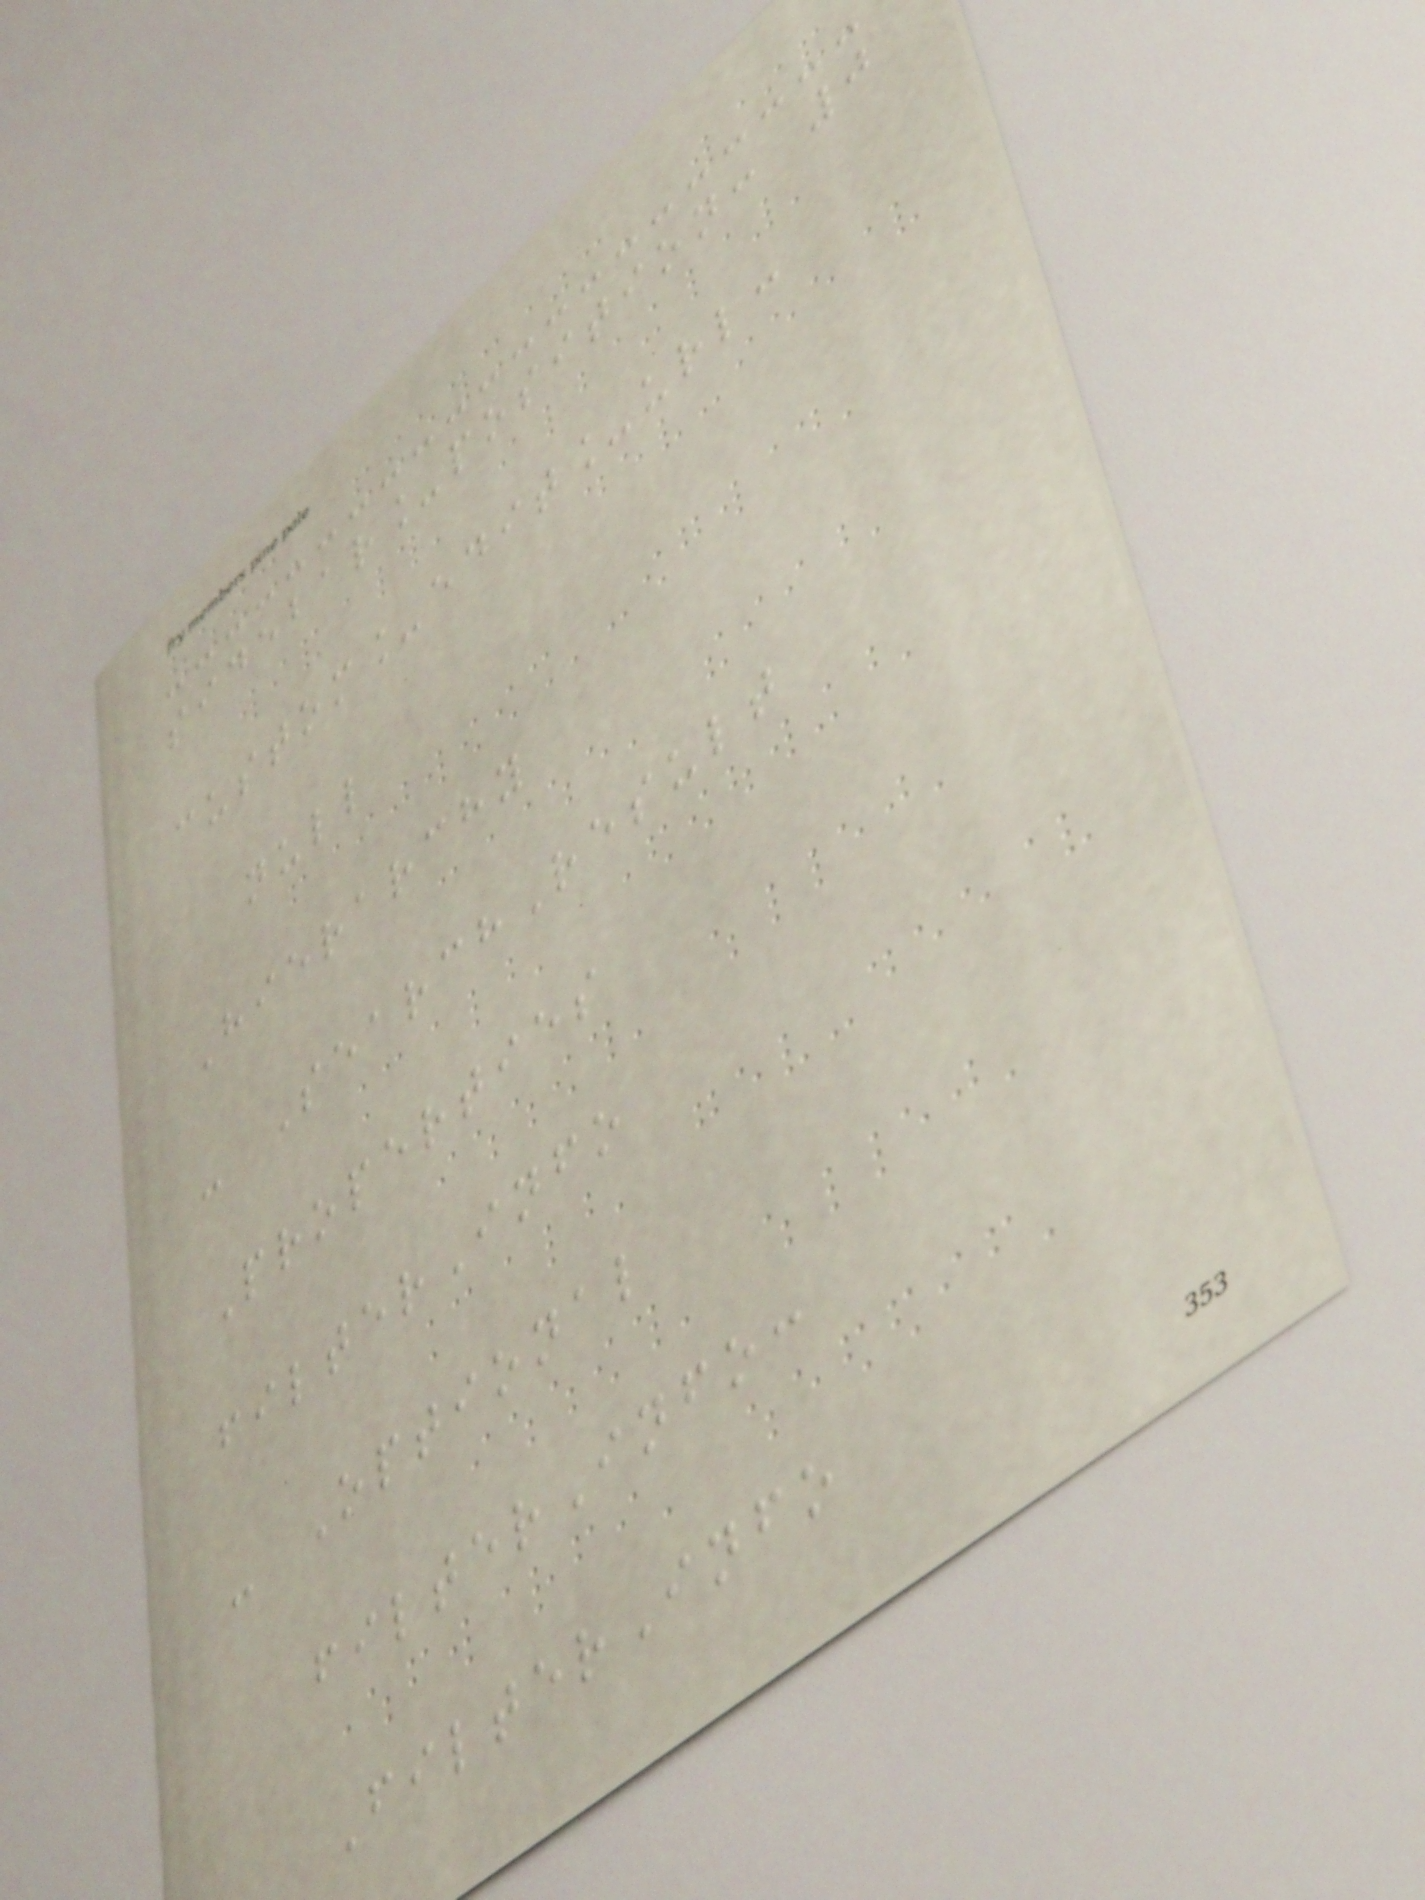sidebar_position: 0
custom_edit_url:
null
Hierarchy
- SearchResult
Properties
filterInfo
- Optional
filterInfo:
FilterInfo
